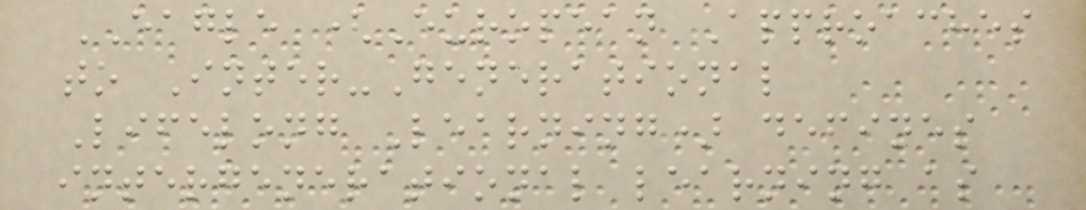EAGLE (European Approaches
to Inter-Generational
Lifelong Learning) defines
intergenerational learning as
